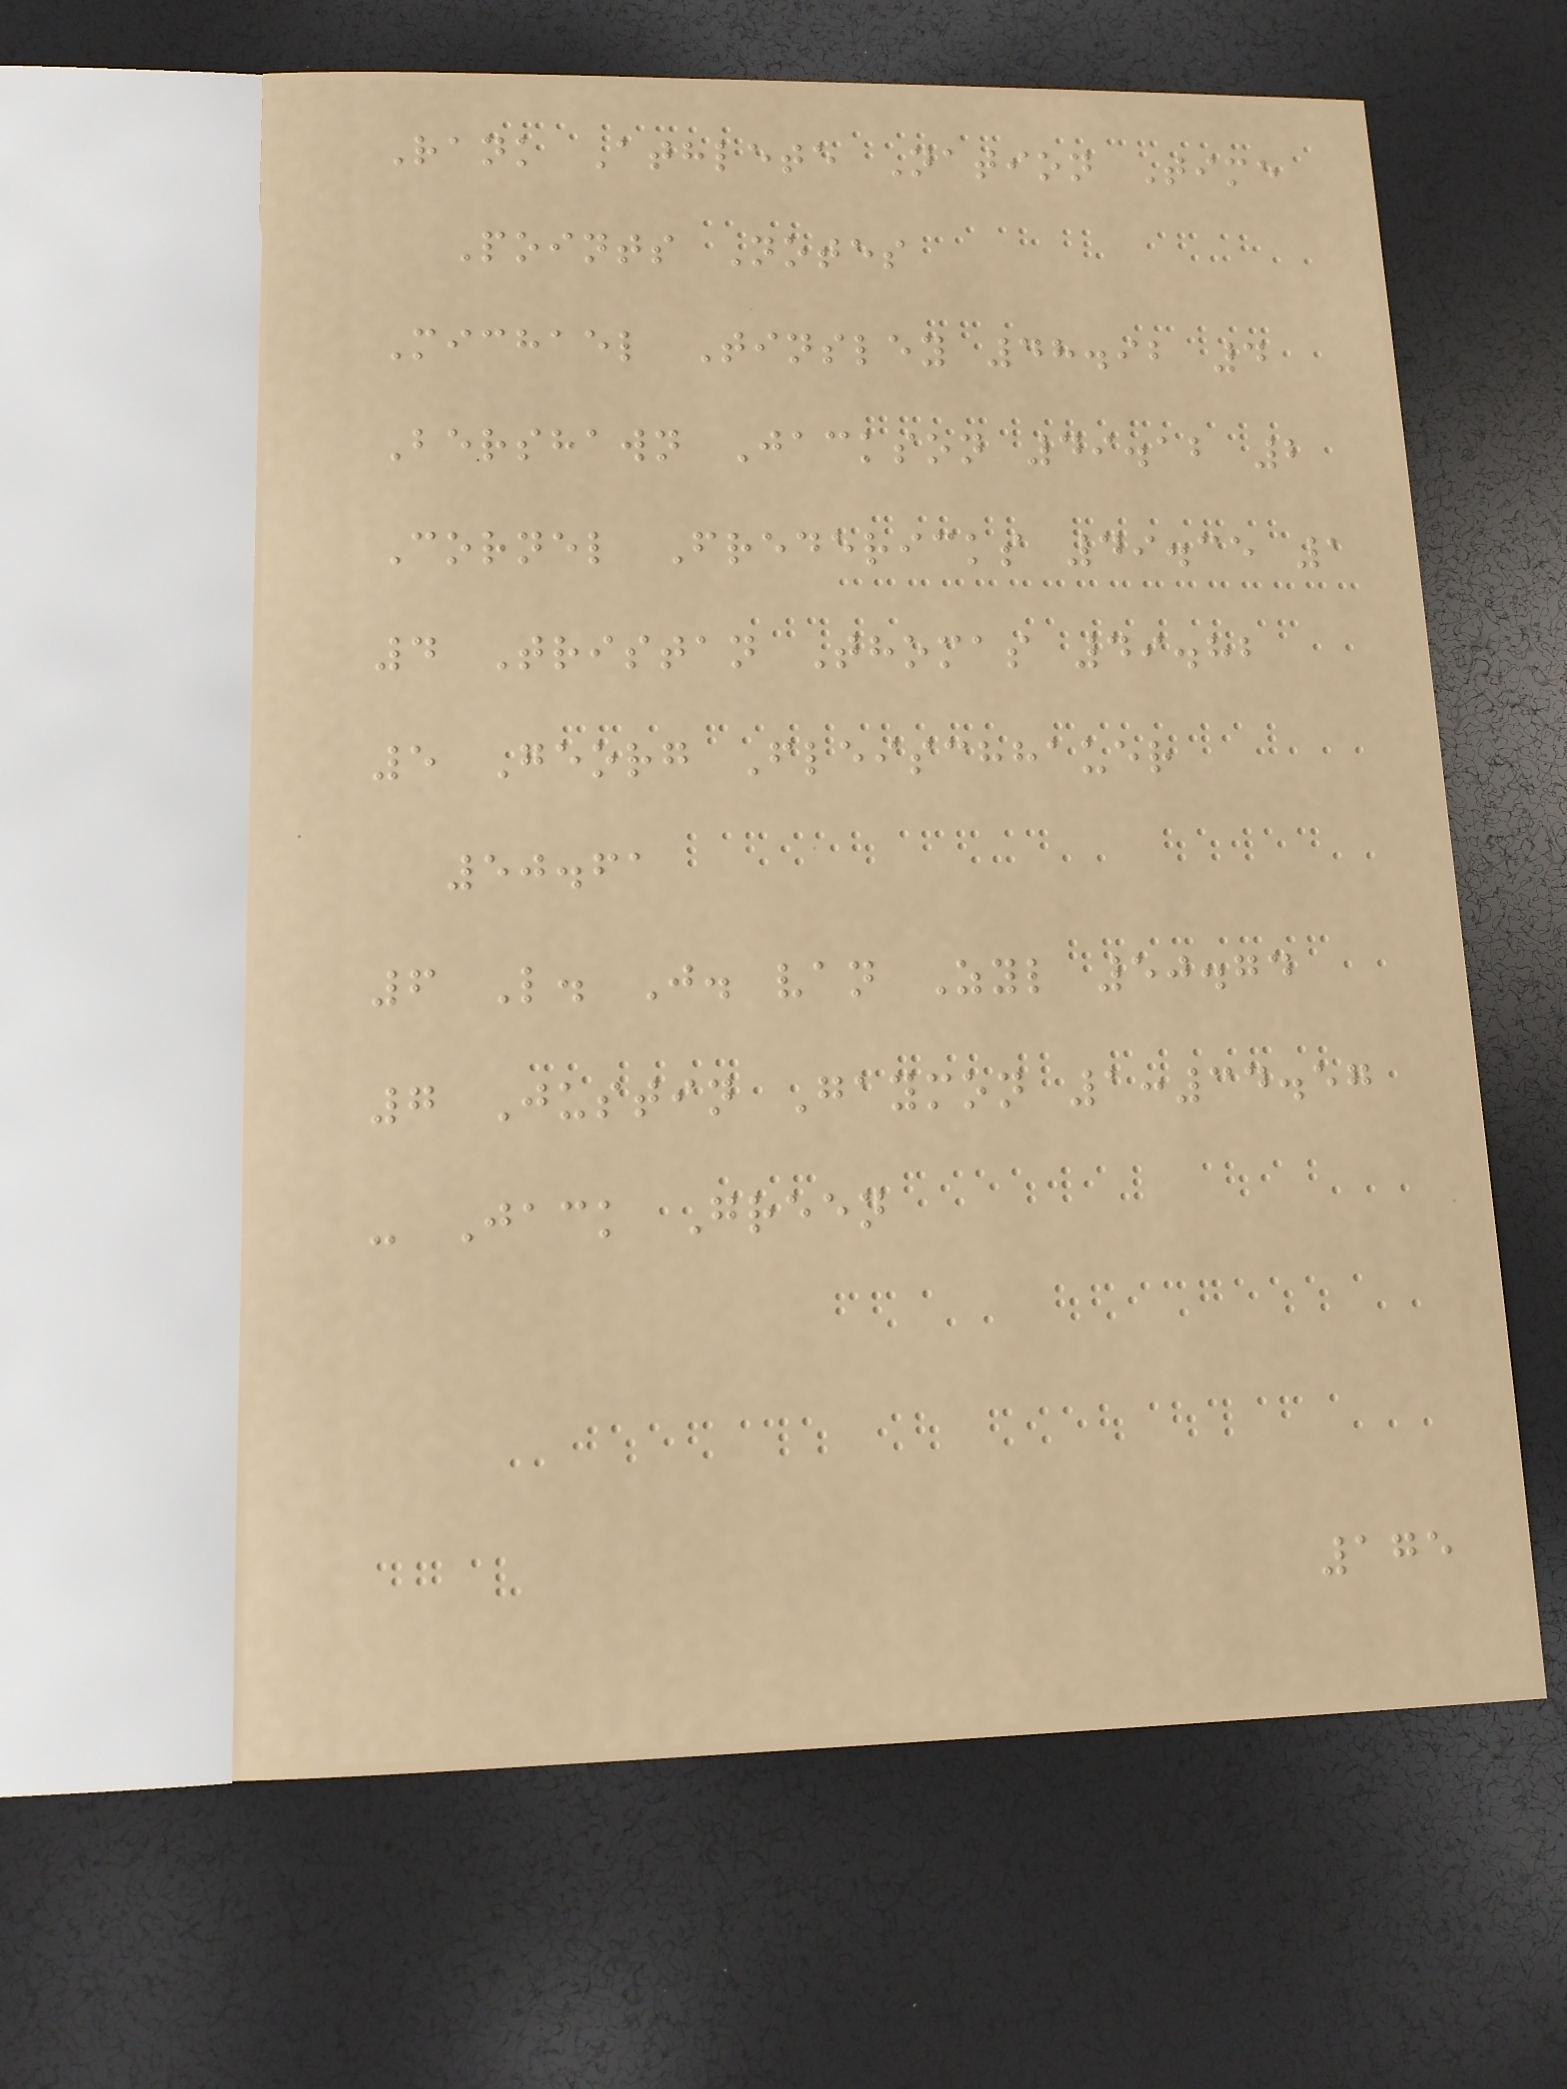Rank Athlete Nation Time
Points Notes
Michael Tinsley 48.92 4
Bershawn Jackson 49.12 2
Cornel Fredericks 49.35 1
4 Tristan Thomas 49.82
5 Georg Fleischhauer
50.61
6 L. J. van Zyl 50.74
7 Justin Gaymon 1:34.57
- Jack Green
175
